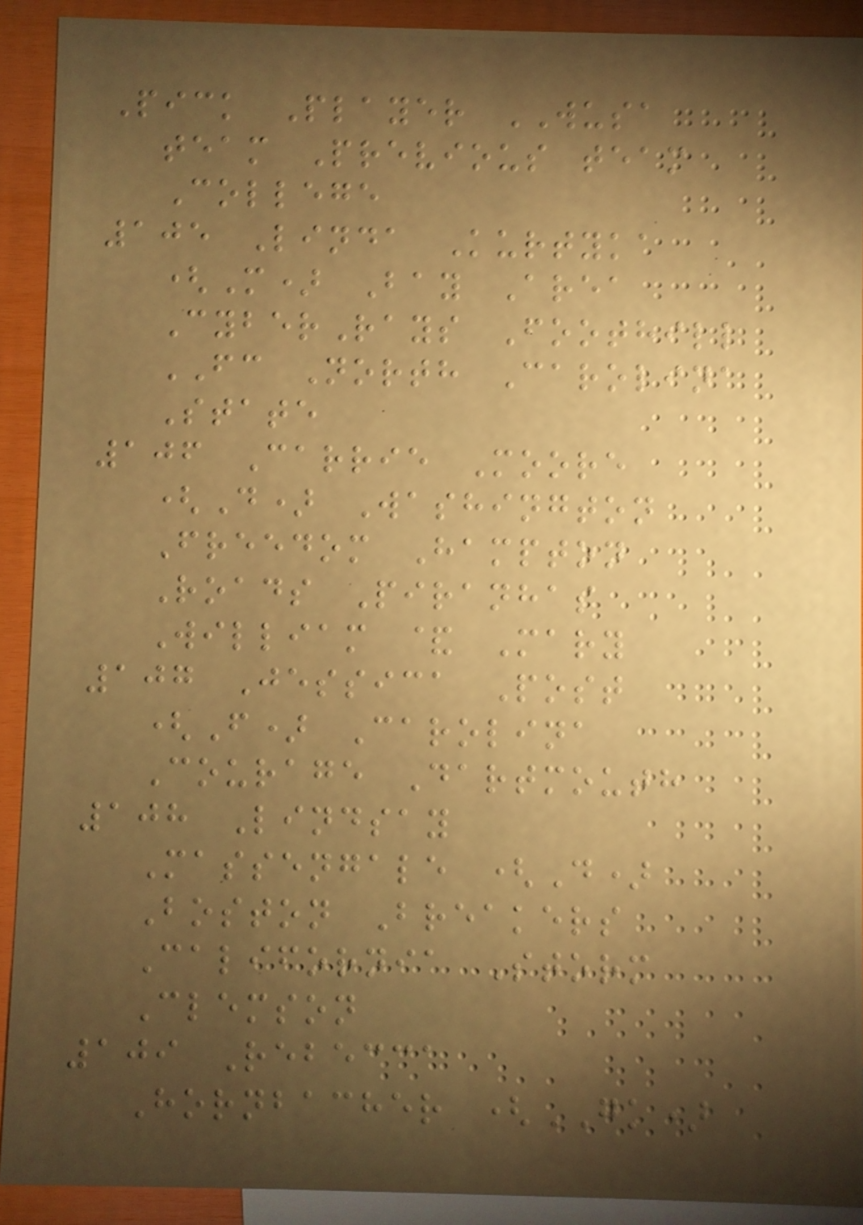Pick Player WUSA
team Previous team
College
105 Linda Kurtyka
(M) Bay Area
CyberRays Foothill
FC North Carolina
State
106 Carrie Moore
(D) Washington
Freedom Hampton
Roads Piranhas
William & Mary
107 Jessica Post
(F) Carolina
Courage Dartmouth
108 Lindsay
Massengale (D)
Boston Breakers
California Storm
Clemson
109 Rebecca
Hornbacher (GK)
